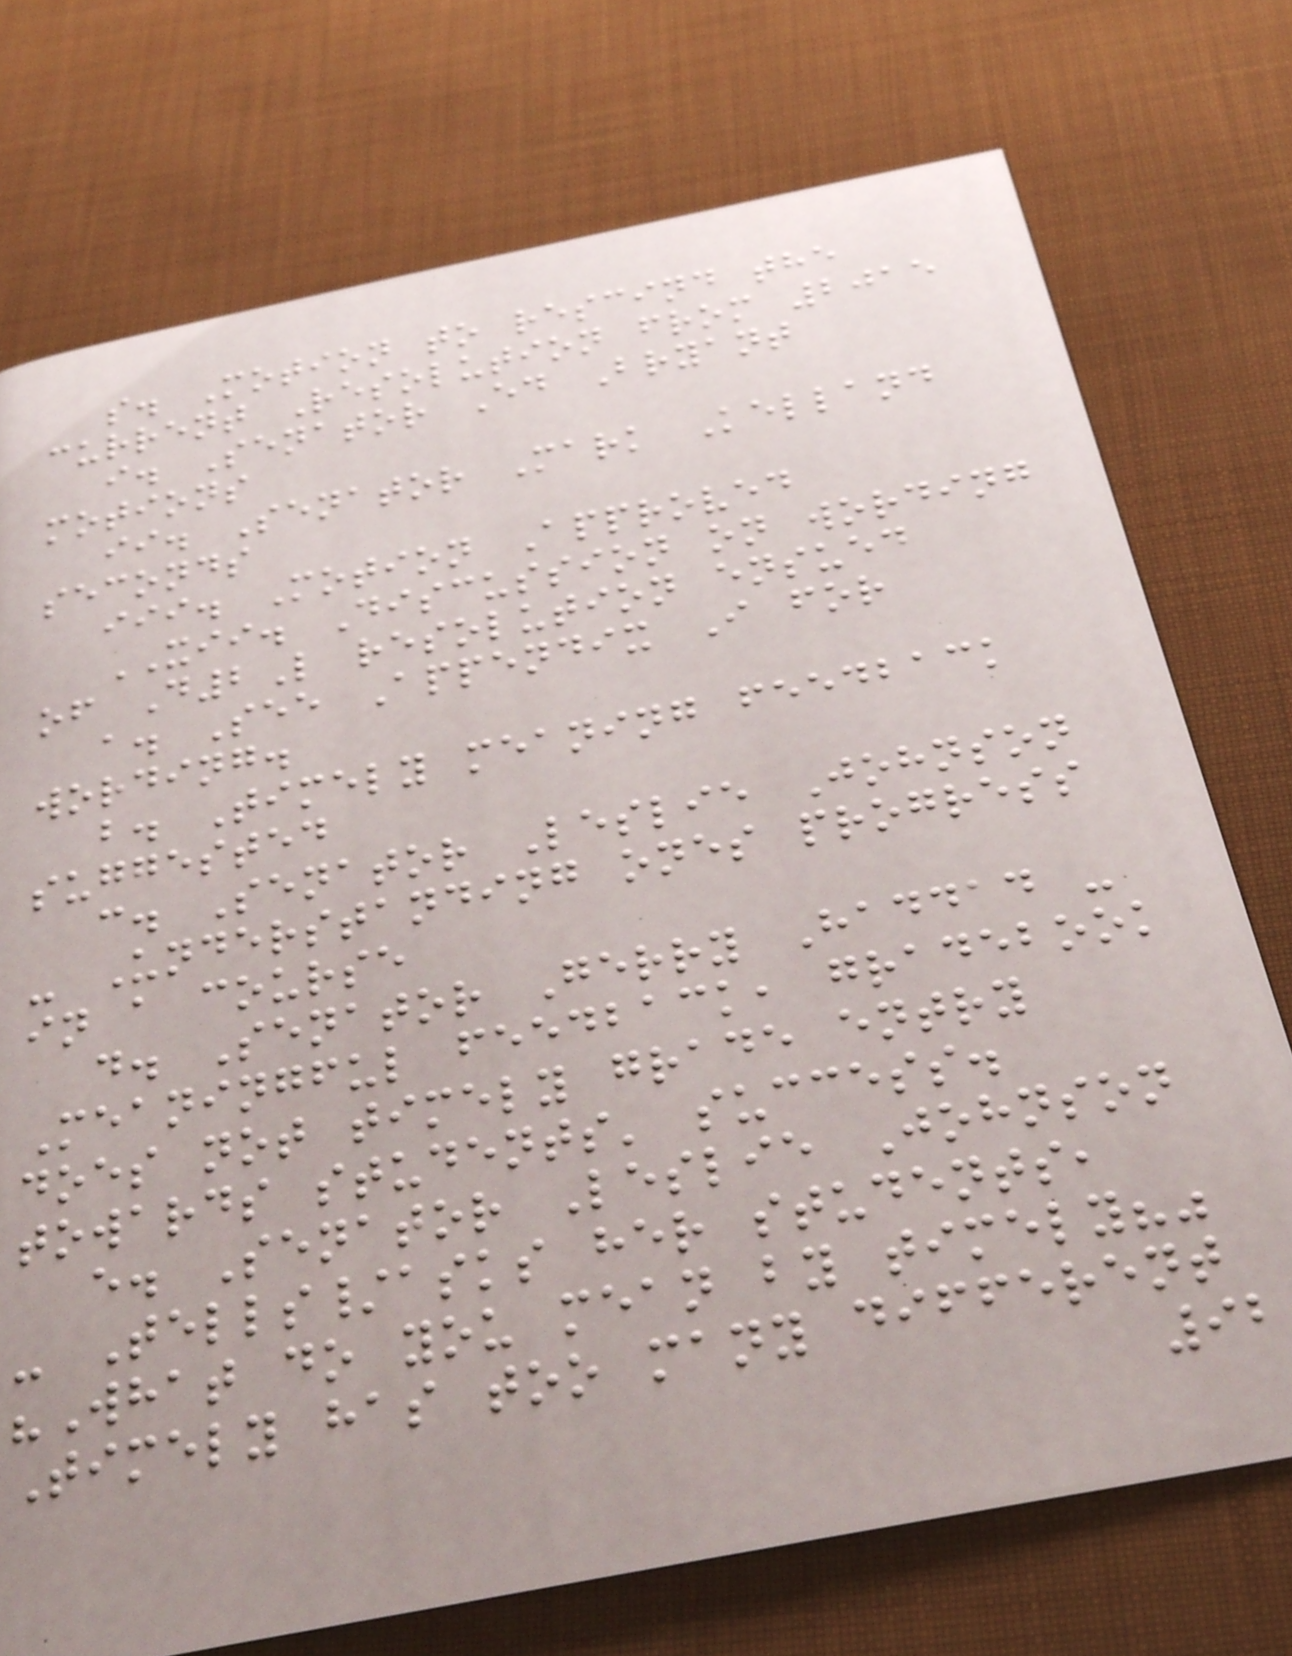s. Motion to rescind the
current Resolution from 2015
i. Senator Ed Bryant
motions
ii. Senator Mark Kelland
seconds
iii. Motion Approved
XII. Discussion on wording
of D2L resolution ensued
a. See Appendix I for
wording.
b. Timely meaning feedback
suggested
c. Senator Leslie Johnson
- Understanding ones progress
in a course
d. Senator Gerry Haddad -
Meaningful feedback, gradebook
does not timely grade entry
towards students' success.
e. Senator Leslie Johnson
- Tells/asks her students,
"What do you mean by timely?"
Timely has too many different
92
